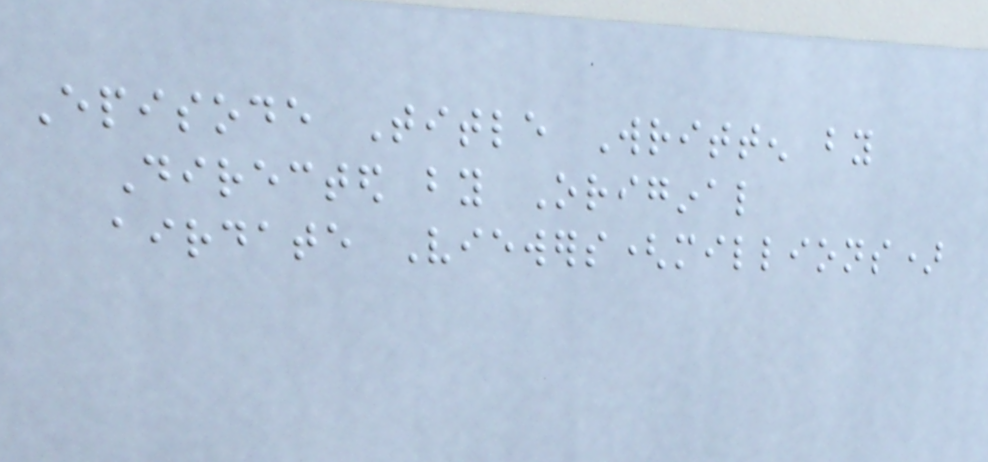Episode Title Written by
Directed by Original
airdate Viewers(millions)
